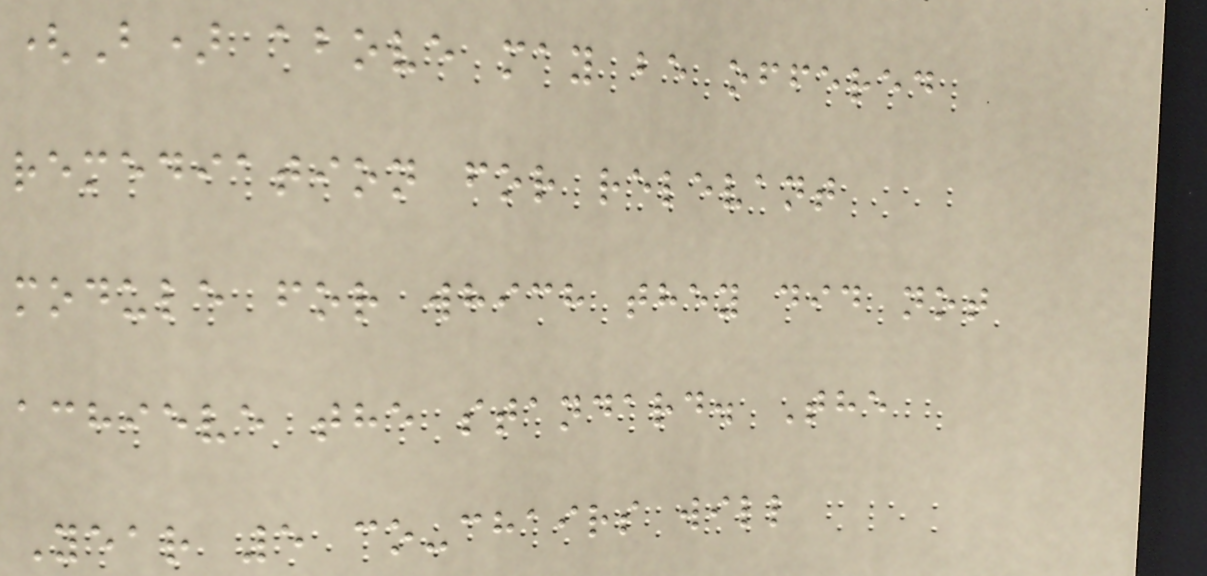(B) above may be offered
remediation for relevant
module for which they did not
achieve the standard. The
Year 5 co-chairs will
